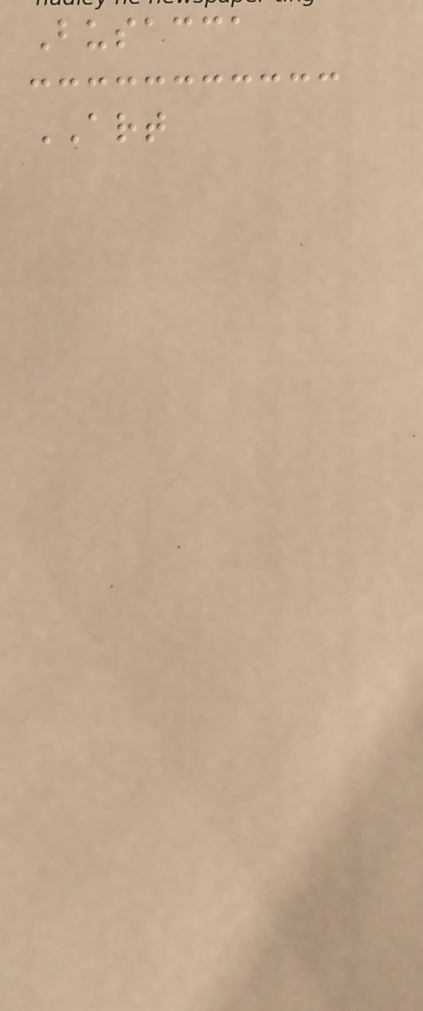Busacca
ART
